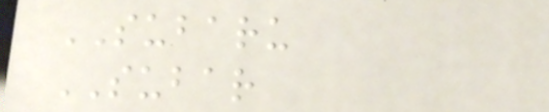SUBARU
SUBAR
